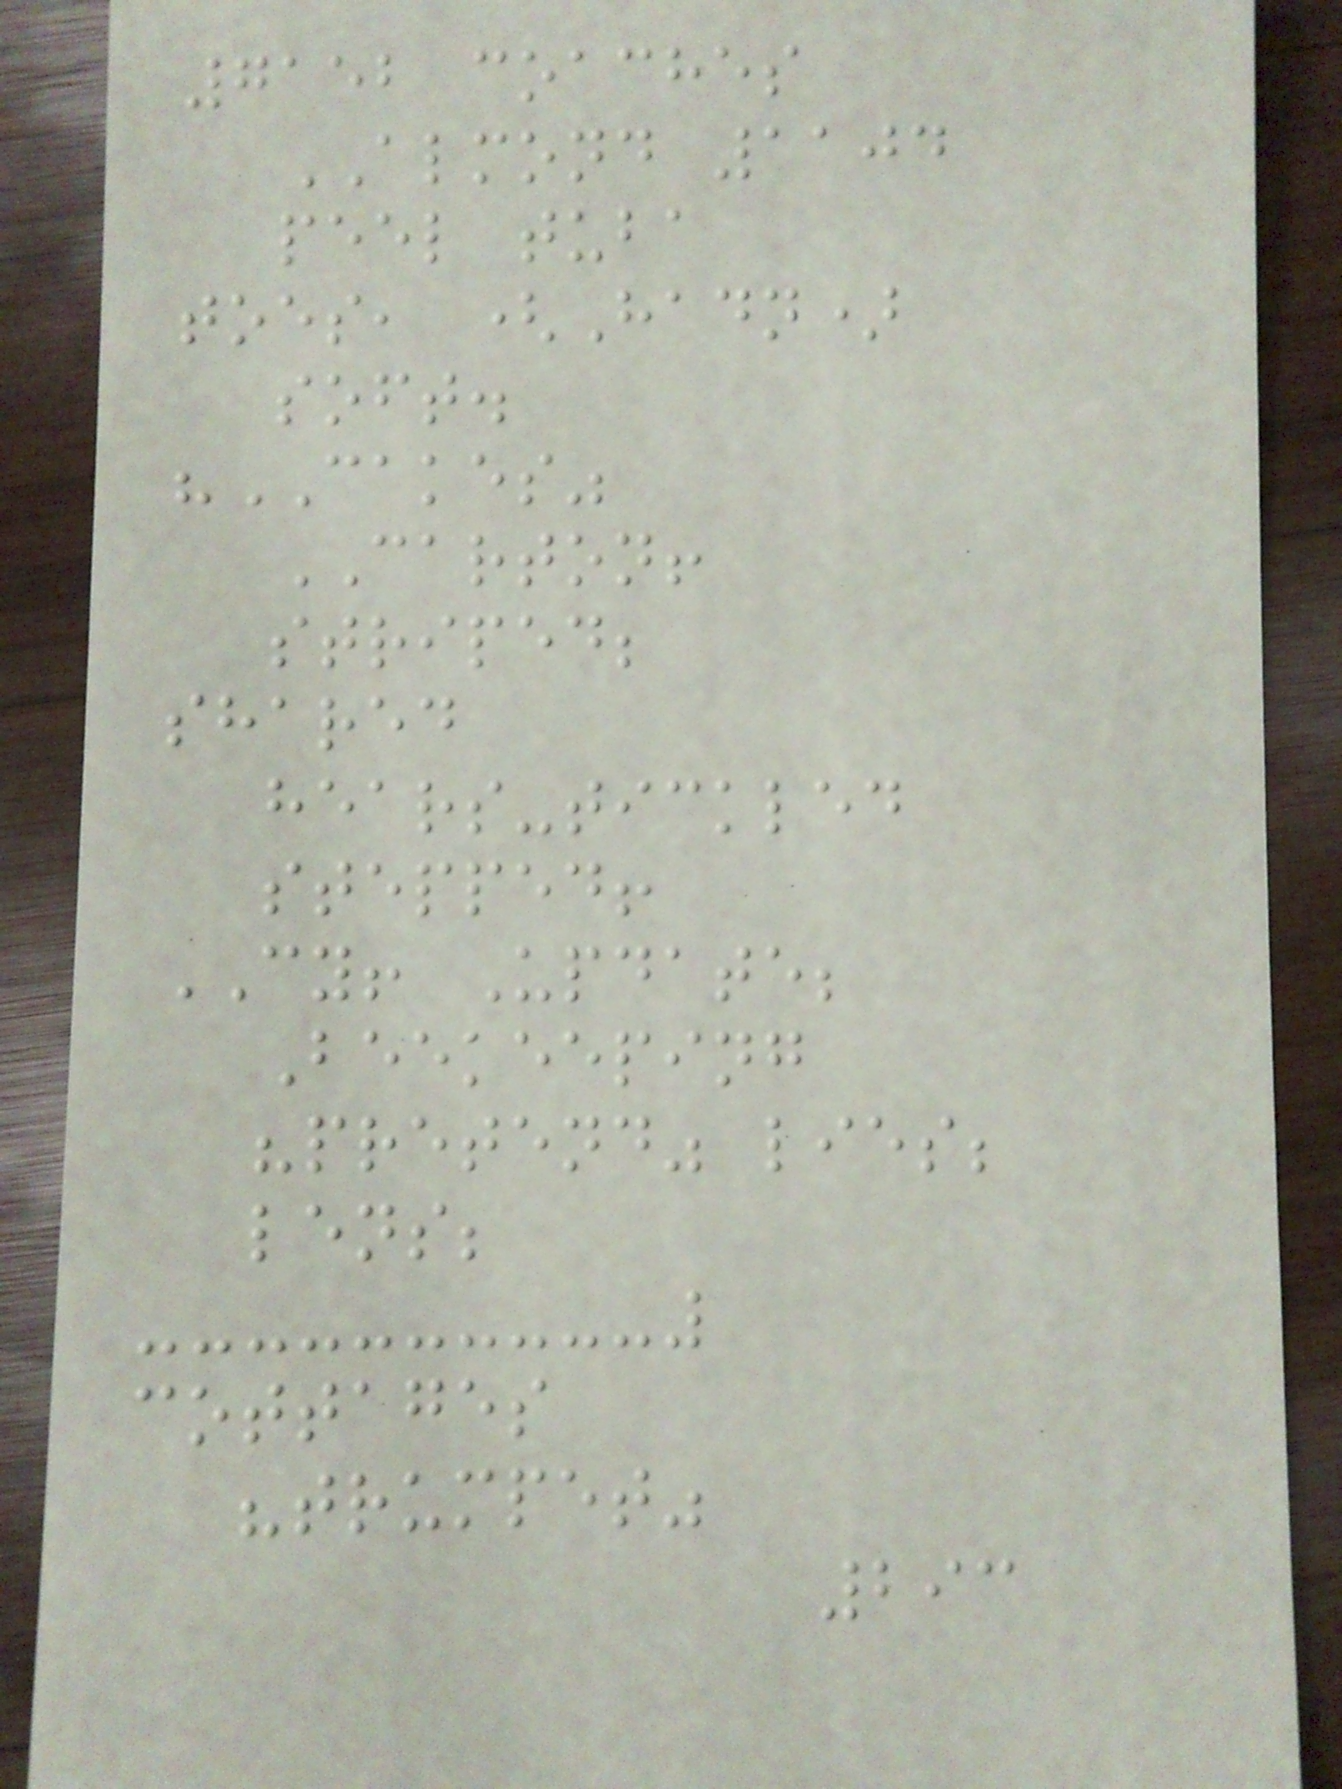7152 coaches
ALMOND 1104
peel tuba
toes, (Hadn)
soft.
"CAKES"
CARTON!
striped;
shared
hears-tickled
stepped!
CY! Update;
Beekeeping
"pretend" lies;
lens;
cottages
"trumpet"
293
